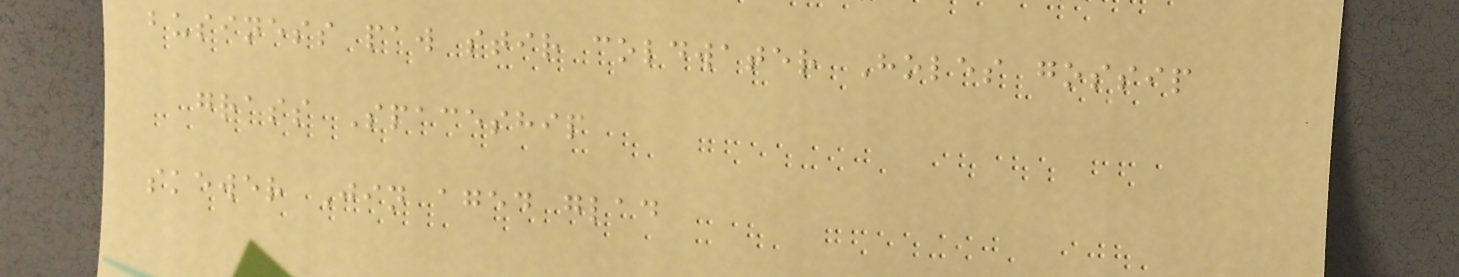business paw stir coldwater Holes gossip
grass Spaceship
skewer Jin aged glad
